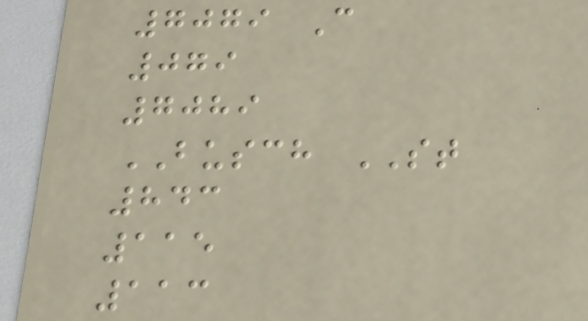7079 C
079
7089
BUSCH ST
843
115
113
